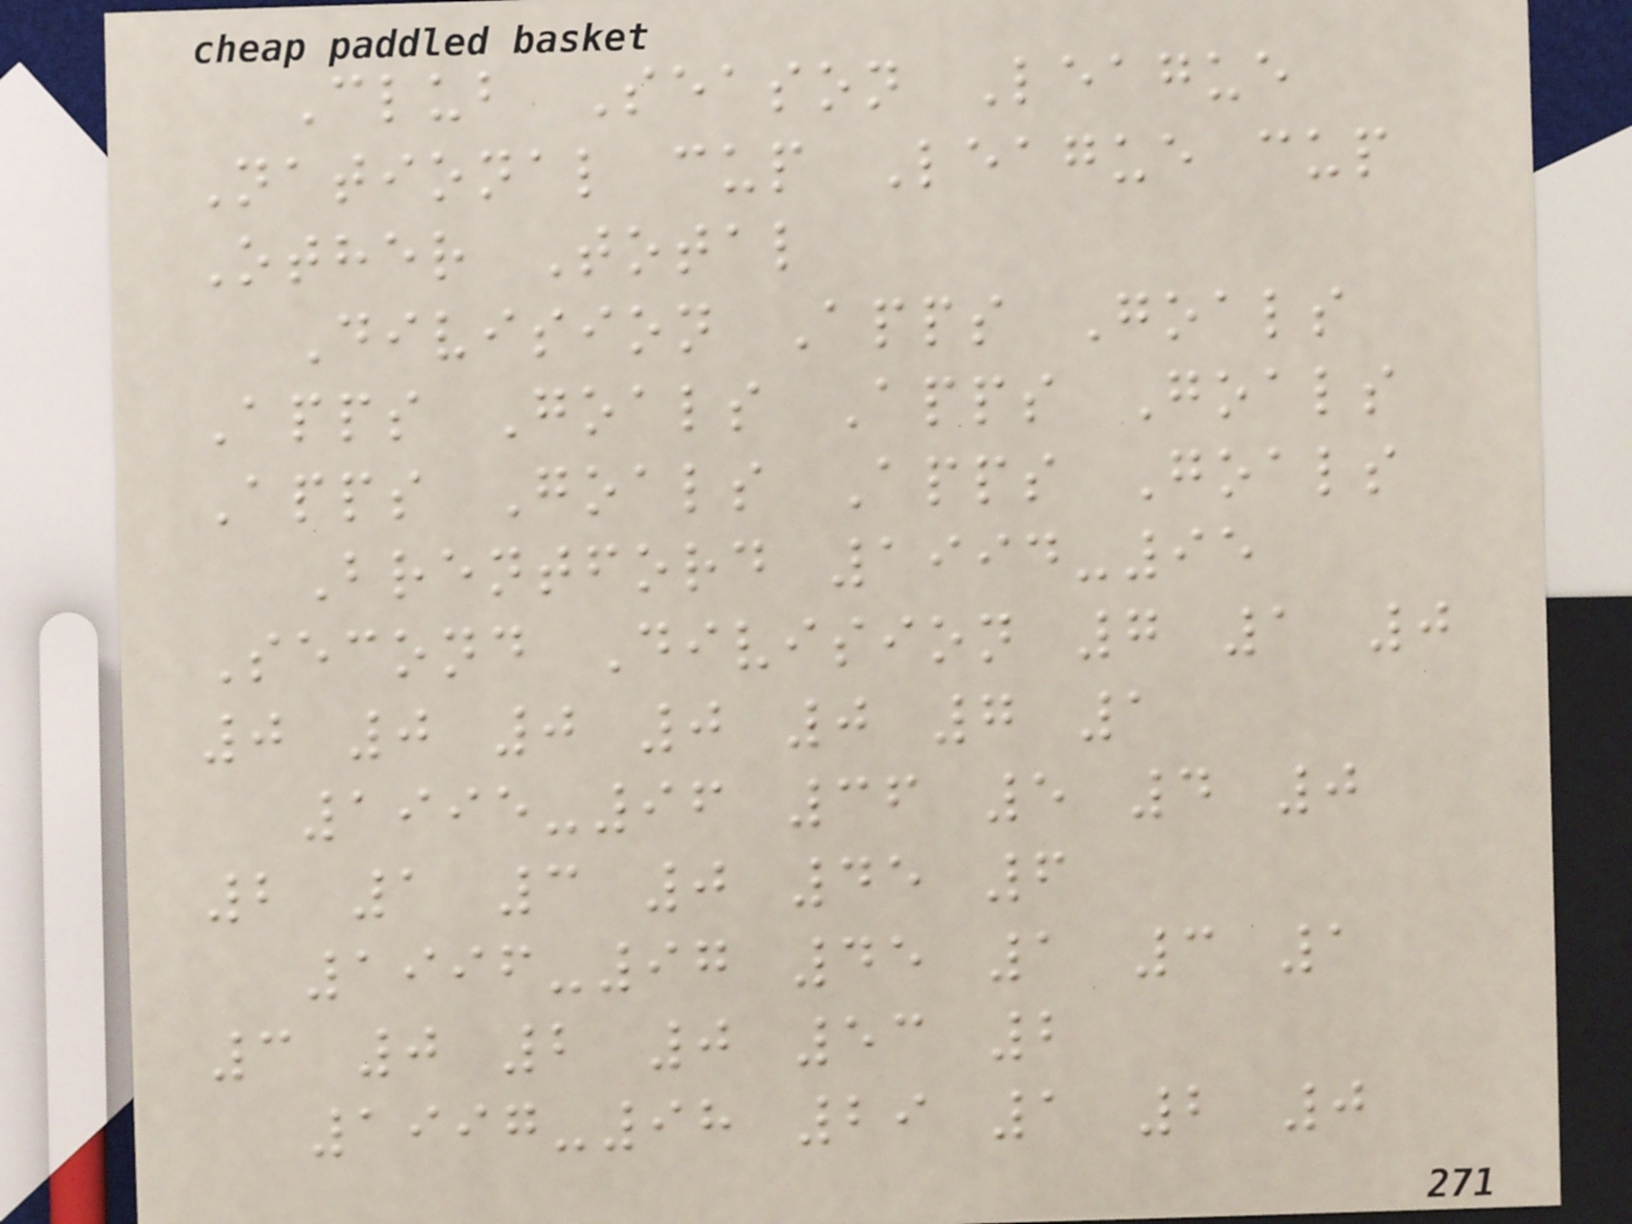Club Season League
National cup League cup
Other Total
Division Apps Goals
Apps Goals Apps Goals
Apps Goals Apps Goals
Brentford 1994-95
Second Division 7 1 0
0 0 0 0 0 7 1
1995-96 36 5 4 0
2 1 3 0 45 6
1996-97 45 1 3 1
3 0 2 0 53 2
1997-98 29 1 2 0
